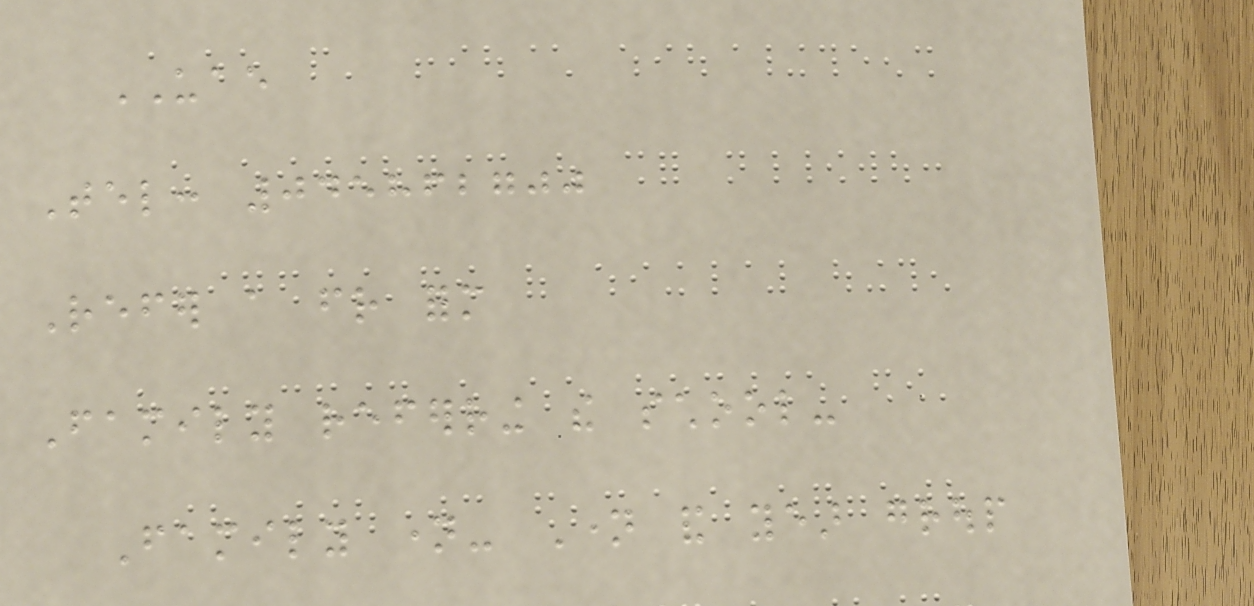UAE
Tel: 045862700
Refer a friend form
Family referring the school-
Family name- Name and year group
